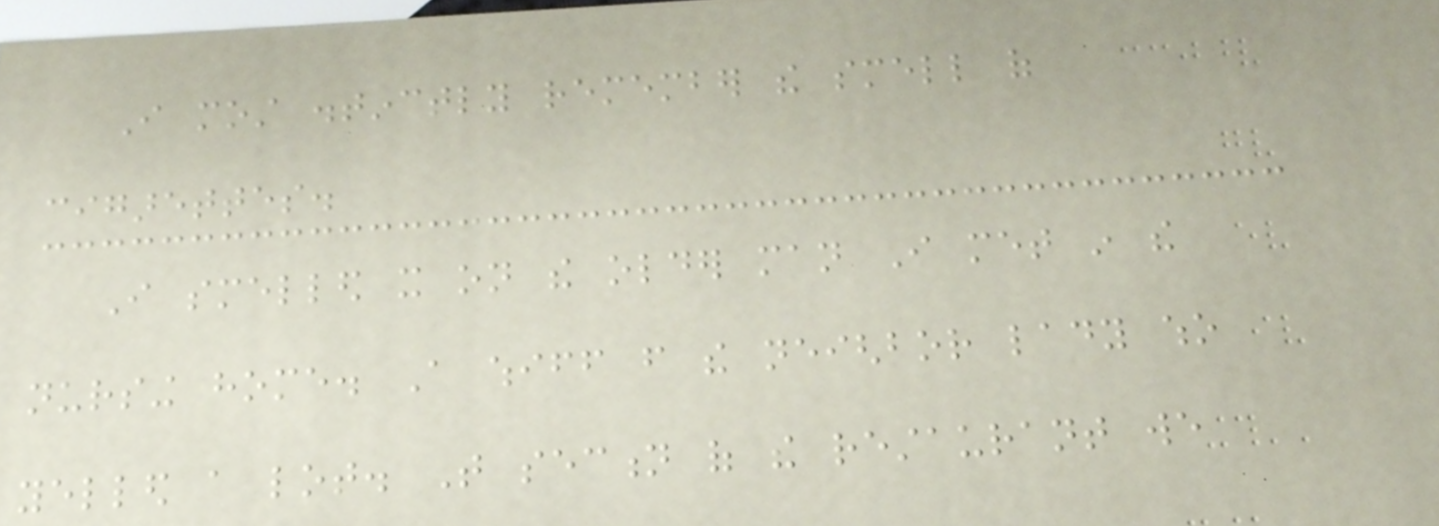I most distinctly remember the smell of
cigarettes.
I smelled it on the older man I met in the
nursing home. A whiff from the neighbor lady who
yelled a lot. That section of the restaurant we
